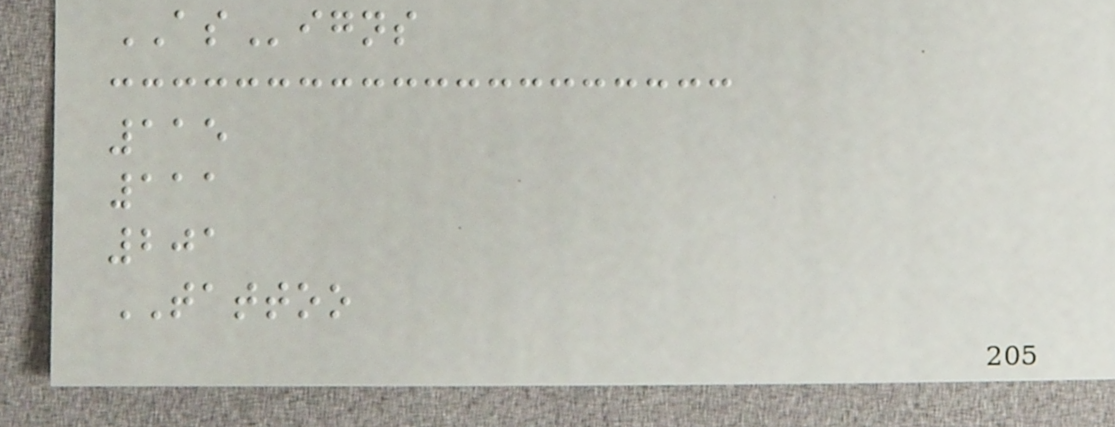ASigns
115
111
201
TATTOO
